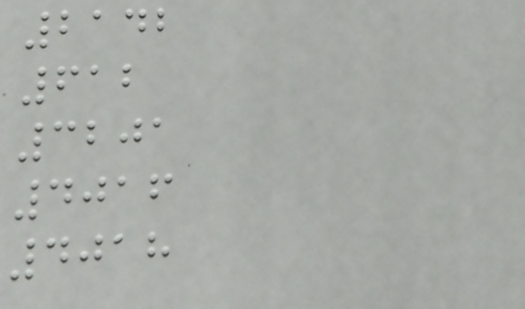2142
612
3201
4016
4018
